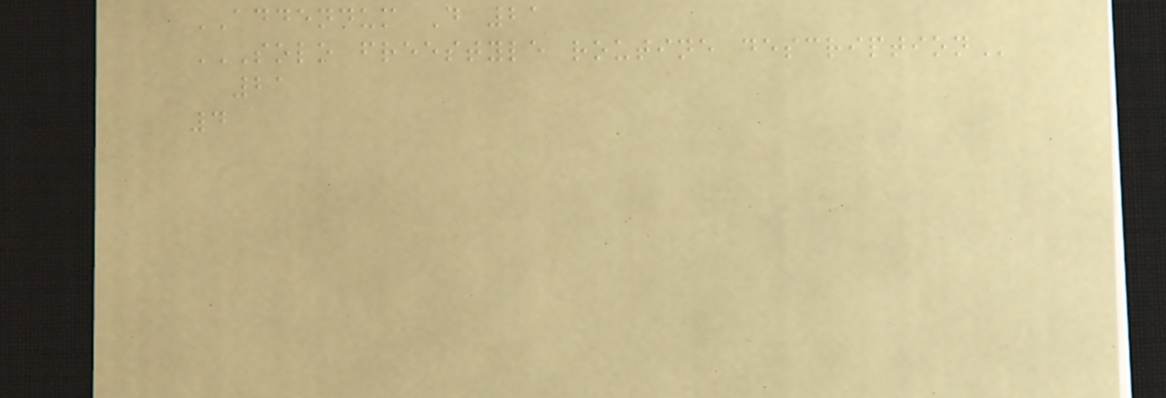ADDENDUM D 21
SOLO FREESTYLE ROUTINE DESCRIPTION
21
4
